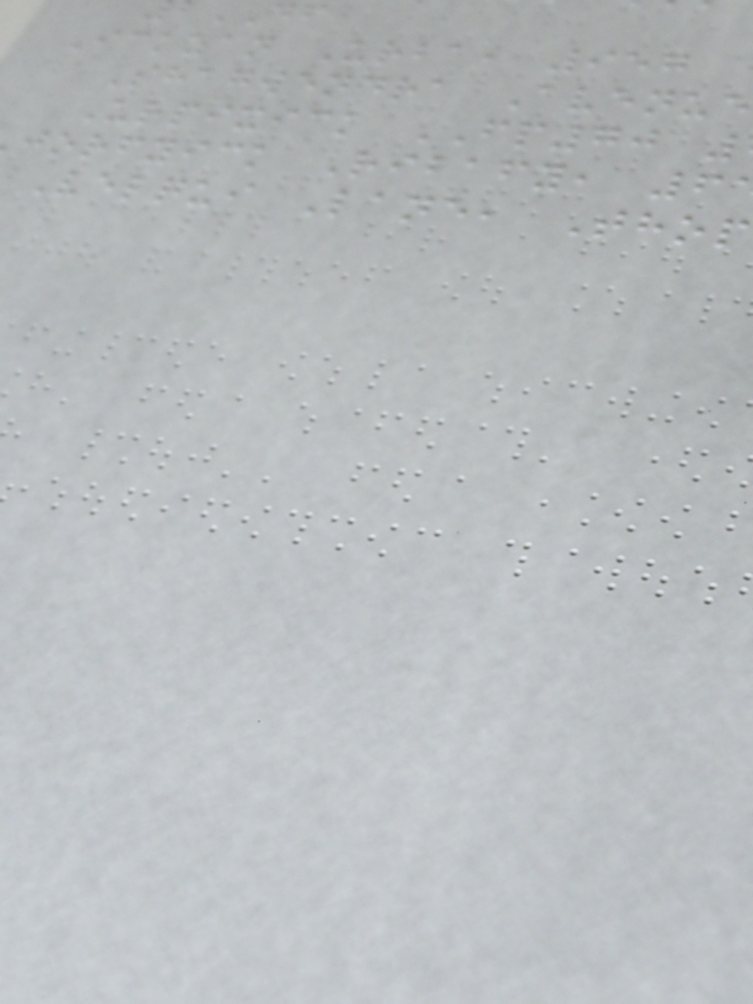Ickzan Urba, 957
Shagwendra Avenue
Urpixick FP70
jorfyick Ribafy, 6
Velqui Lane, Thop
